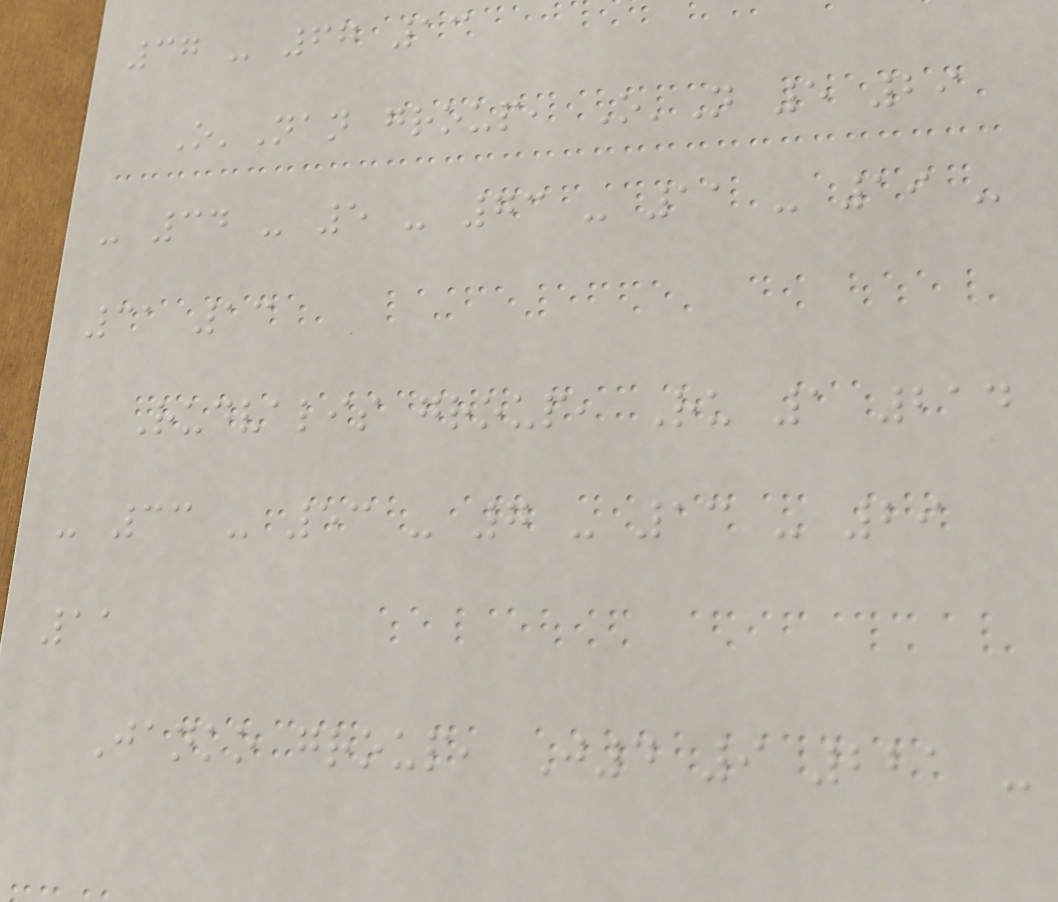37 - 67 13
O'Nan group, O'N 5 29
- 34 - 5 - 73 - 11 - 19 -
31 13
Rudvalis group, Ru 1 214
- 33 - 53 - 7 - 13 - 29
11
Janko group, J4 9 221 -
